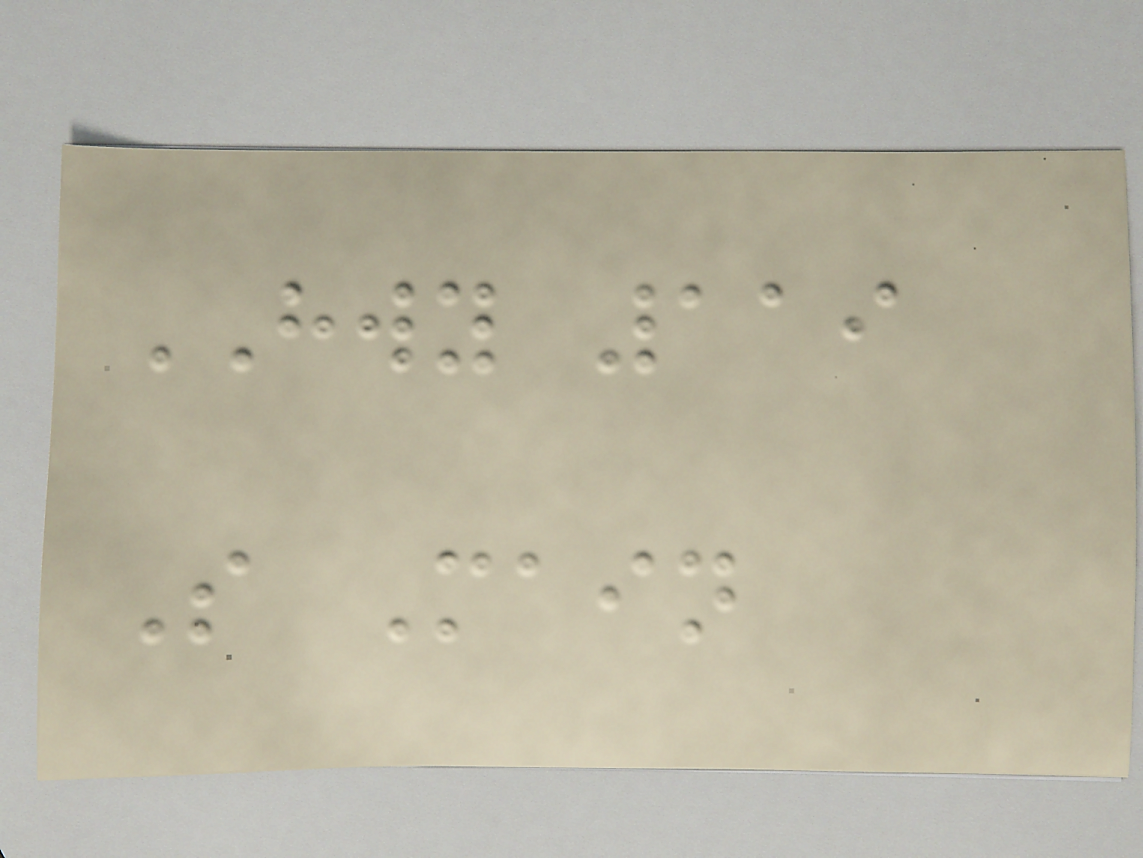HWY 119
S Main
